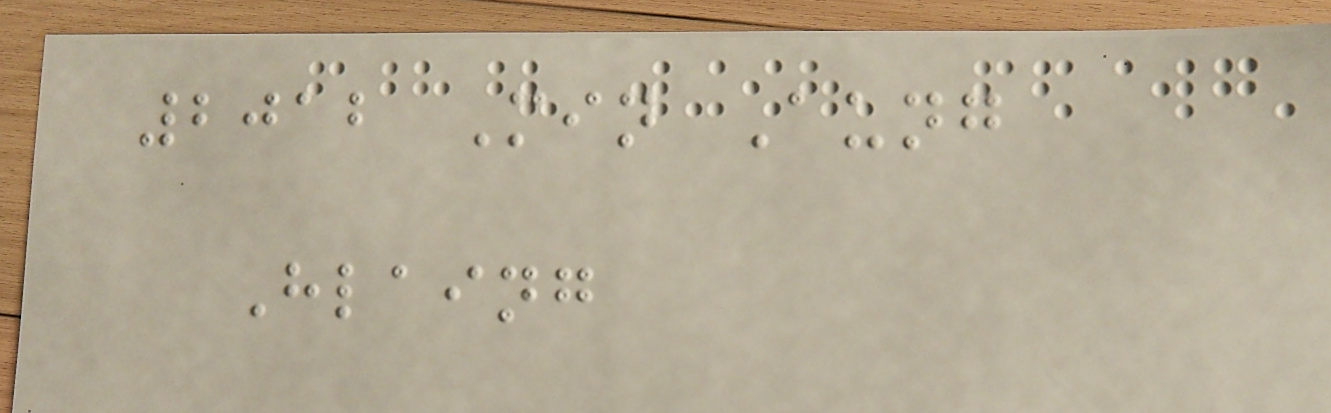2012 Min Aung
Hlaing
